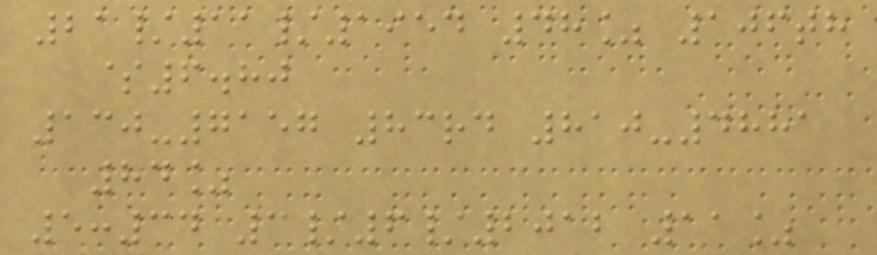21/11/1954 48% 106th
$6.80
130-7157 83rd 810-4881
84%
5:34 3/6/2012 11%
